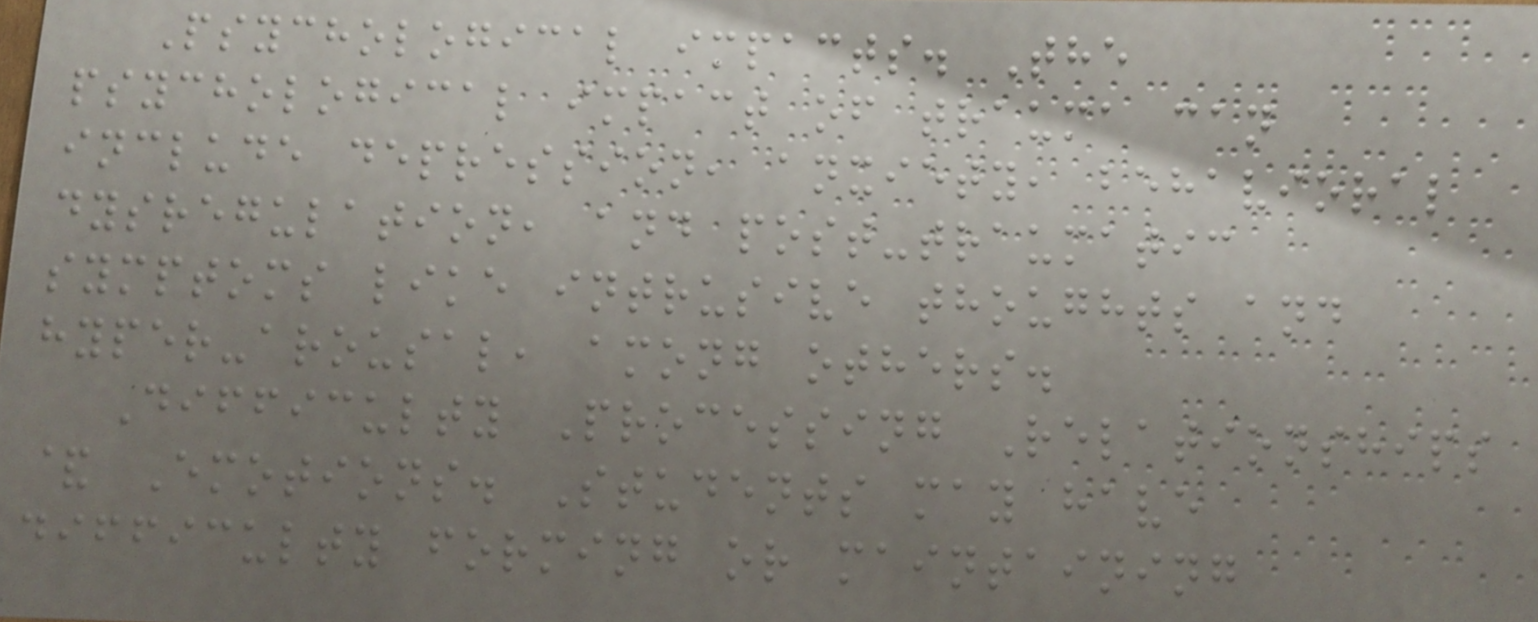Psychological impacts. The
psychological impact of trauma can
include depression, anxiety, behavioral
dysregulation, and post-traumatic
symptoms like intrusive thoughts and
hyper-arousal, among others.
Difficulty Processing Relationships
& Emotions. Students may have
difficulty forming or maintaining
